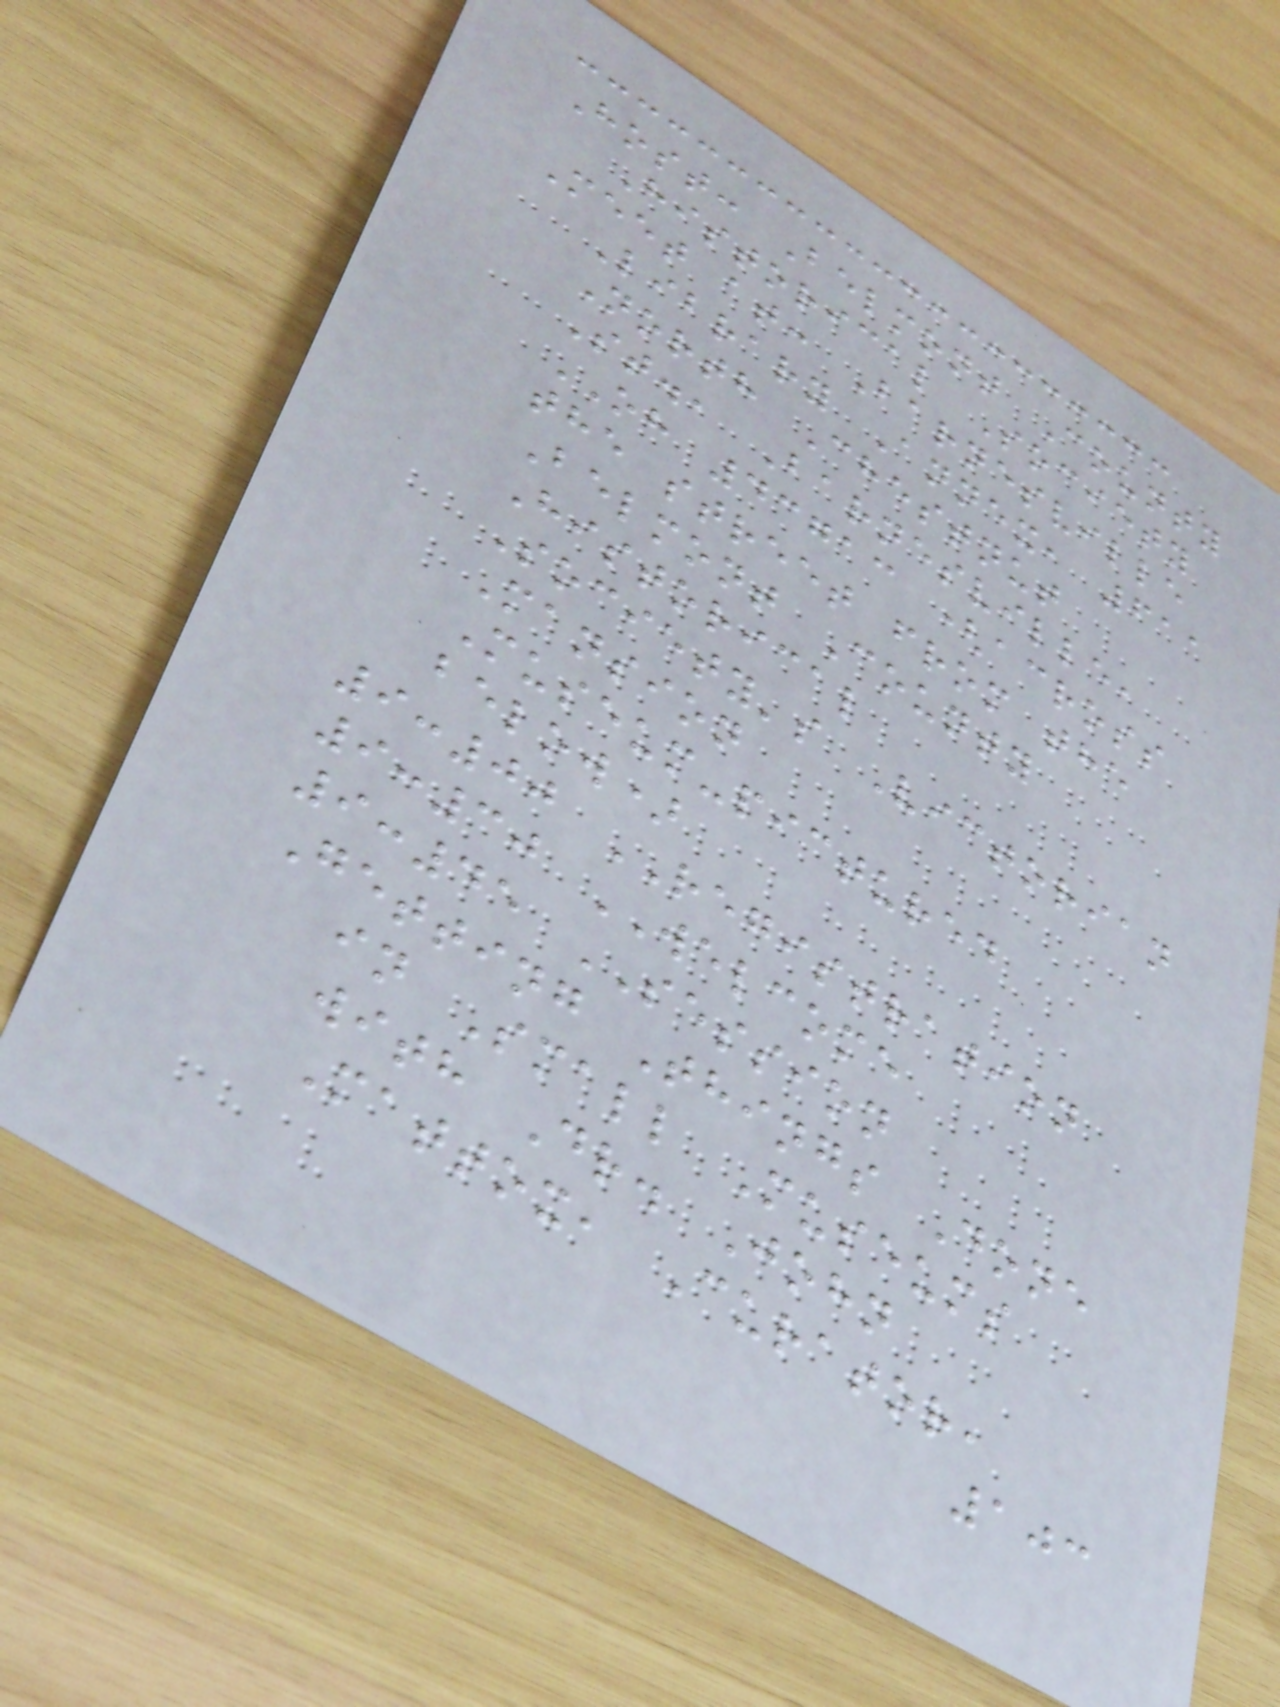Host: Belmont County
Historical Society
Meet at: Barnesville
Library Annex, 611
North Chestnut
St., Barnesville,
OH 43713 (across
the street from the
Belmont County
Historical
Society's Victorian
Mansion
Museum-pictured
below)
9:00 REGISTRATION
9:30 WELCOME
9:45 SESSION
Getting Things Done
in Small Museums
with Dr. John
Mattox, Curator,
103
